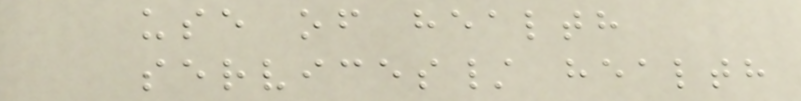use of health
services/ health
